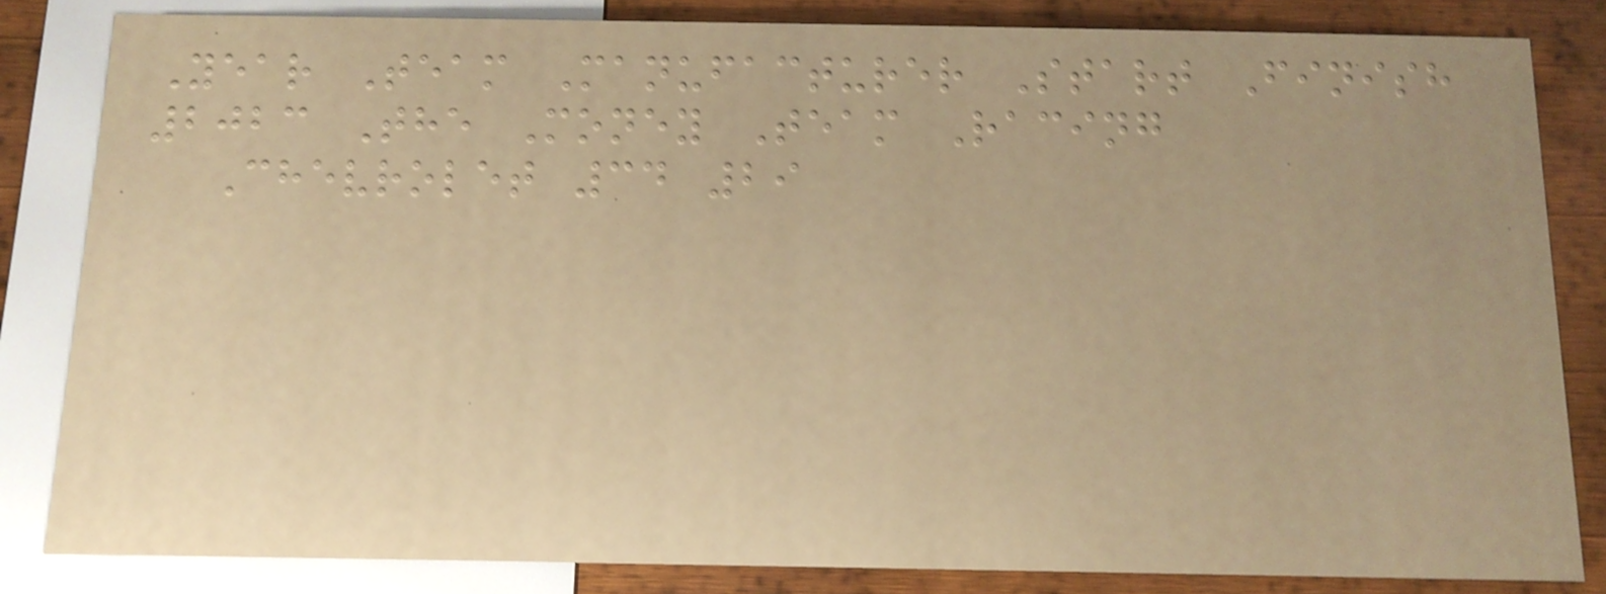Year Team Manufacturer Start Finish
2023 The Money Team Racing
Chevrolet 34 29
